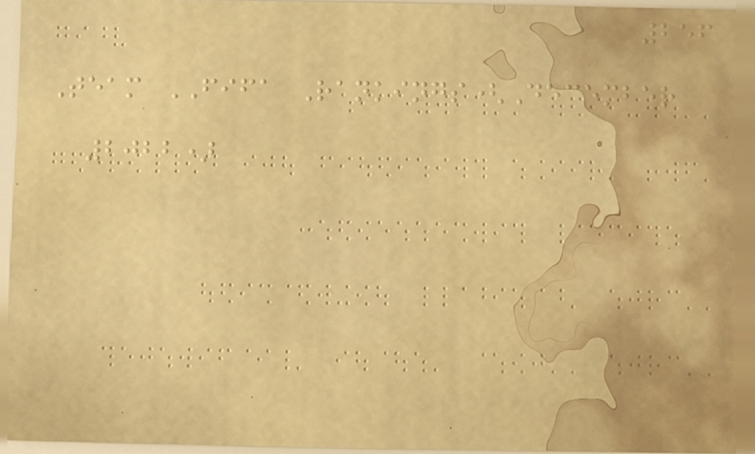256
Team FIFA Rankings(December
2022)
